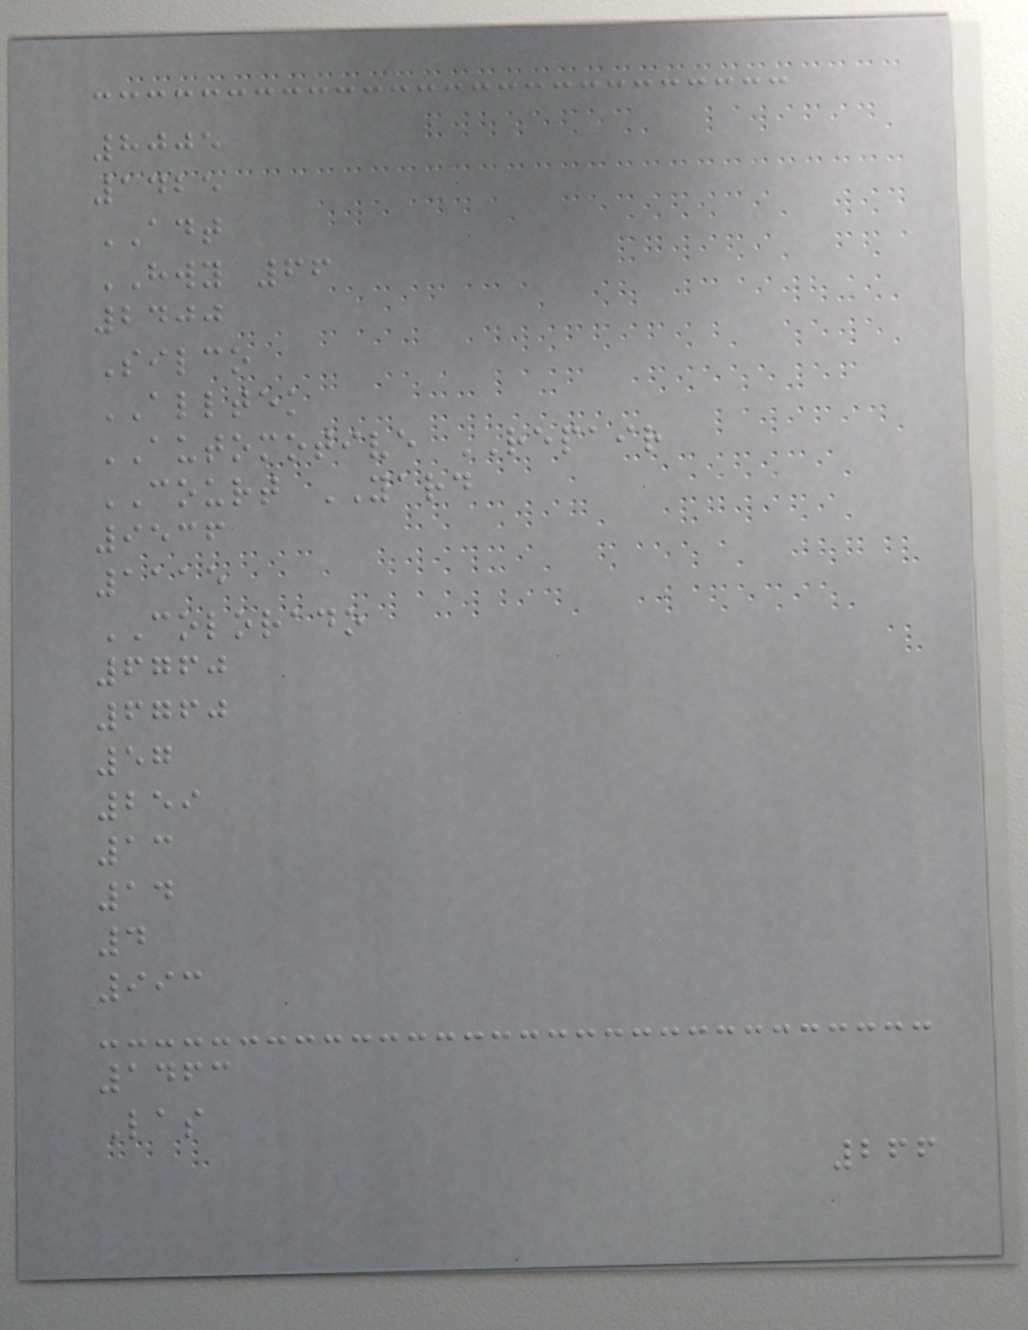8005
1425
ADT
HWY 66
2400
Silco
ALLTEK
AUTOMOTIVE REPAIR
COURT YARD
9536
1115
COLORADO
6760
6760
57
259
13
14
4
993
1463
Las
266
